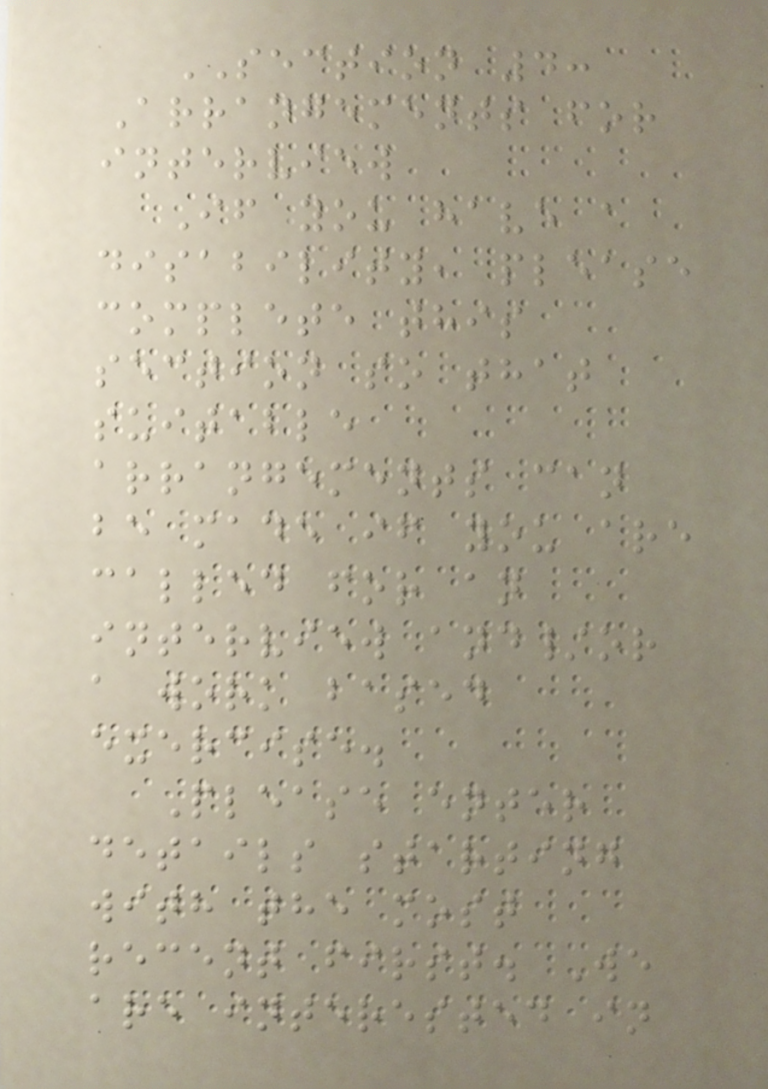SECTION 4:
Arrangements for
interview
If you have a
disability, please
complete this
section so that
suitable
arrangements can
be made if you are
called for an
interview and/or
a work based
exercise.
Please enter
details starting
with the most
recent first. We
are interested in
